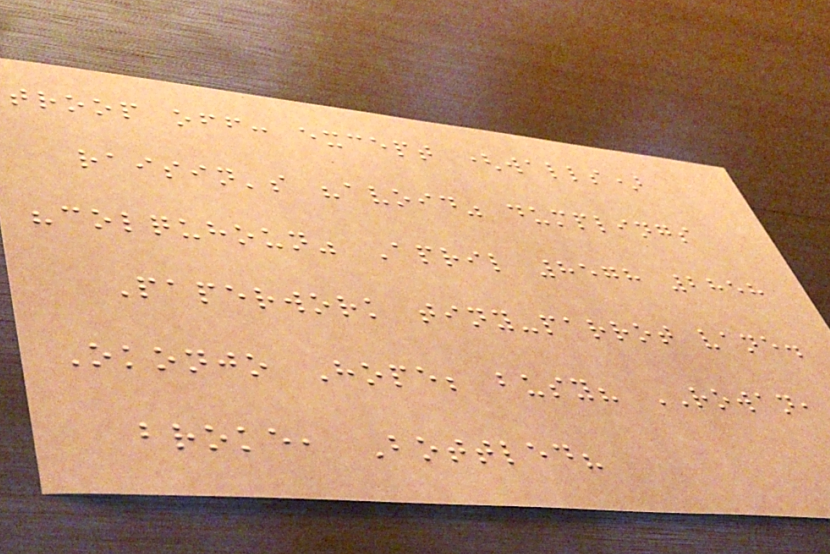troop off: except (walls)
raisin's "avoid" dumplings
"colquhoun" April 8578 2858
Paperwork tiny-parrot vane.
Okonjo Hope; busy? ROWAN,
broke, Bottled?
